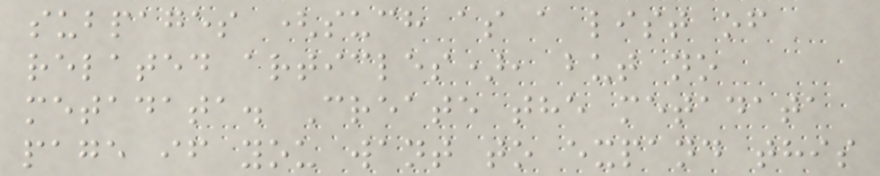subpages (such as a list of
related articles), but no
metadata. Create the metadata
page if you want to expand this
